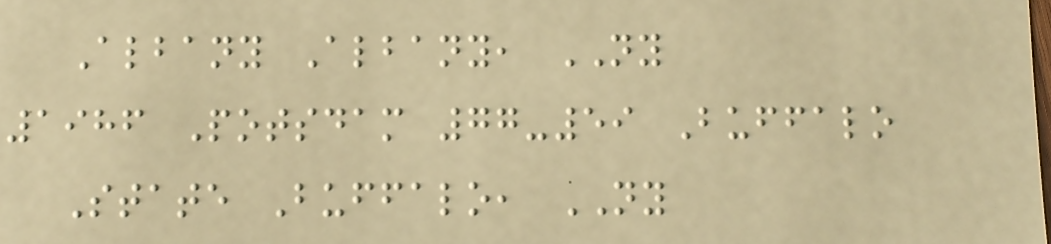Albany Albany, NY
1986 Potsdam 77-59 Buffalo
State Buffalo, NY
